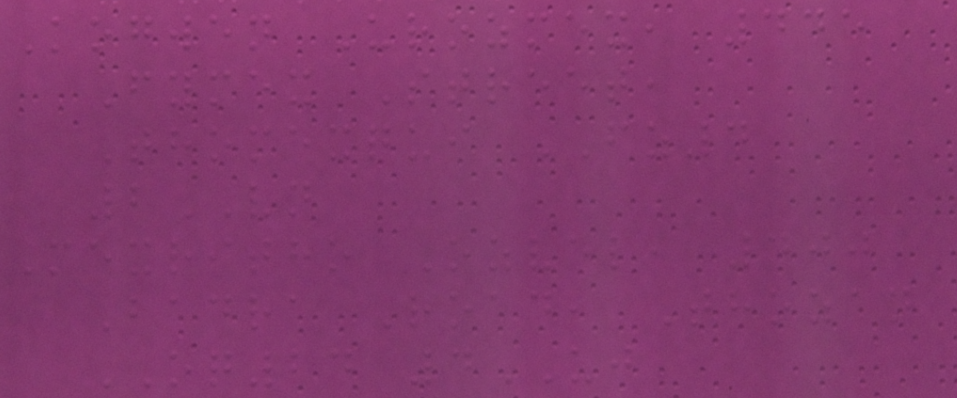Kogwen Urozmex, 445
Fymex Street,
Thomexqui FZ4
2VN
Mexritho Ozvel, 400
Badra Road, Thozan
OQ24 4UJ
